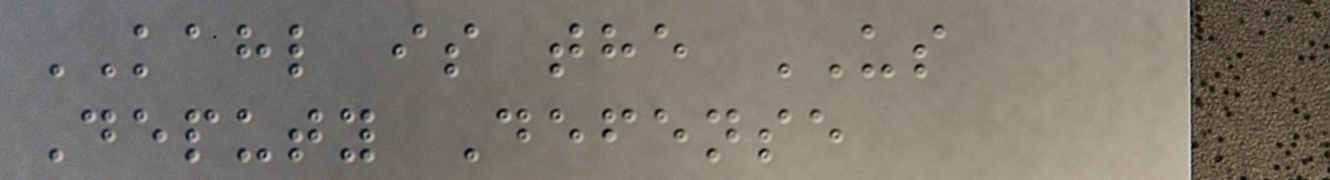KAHL is the US
Deputy Defense
